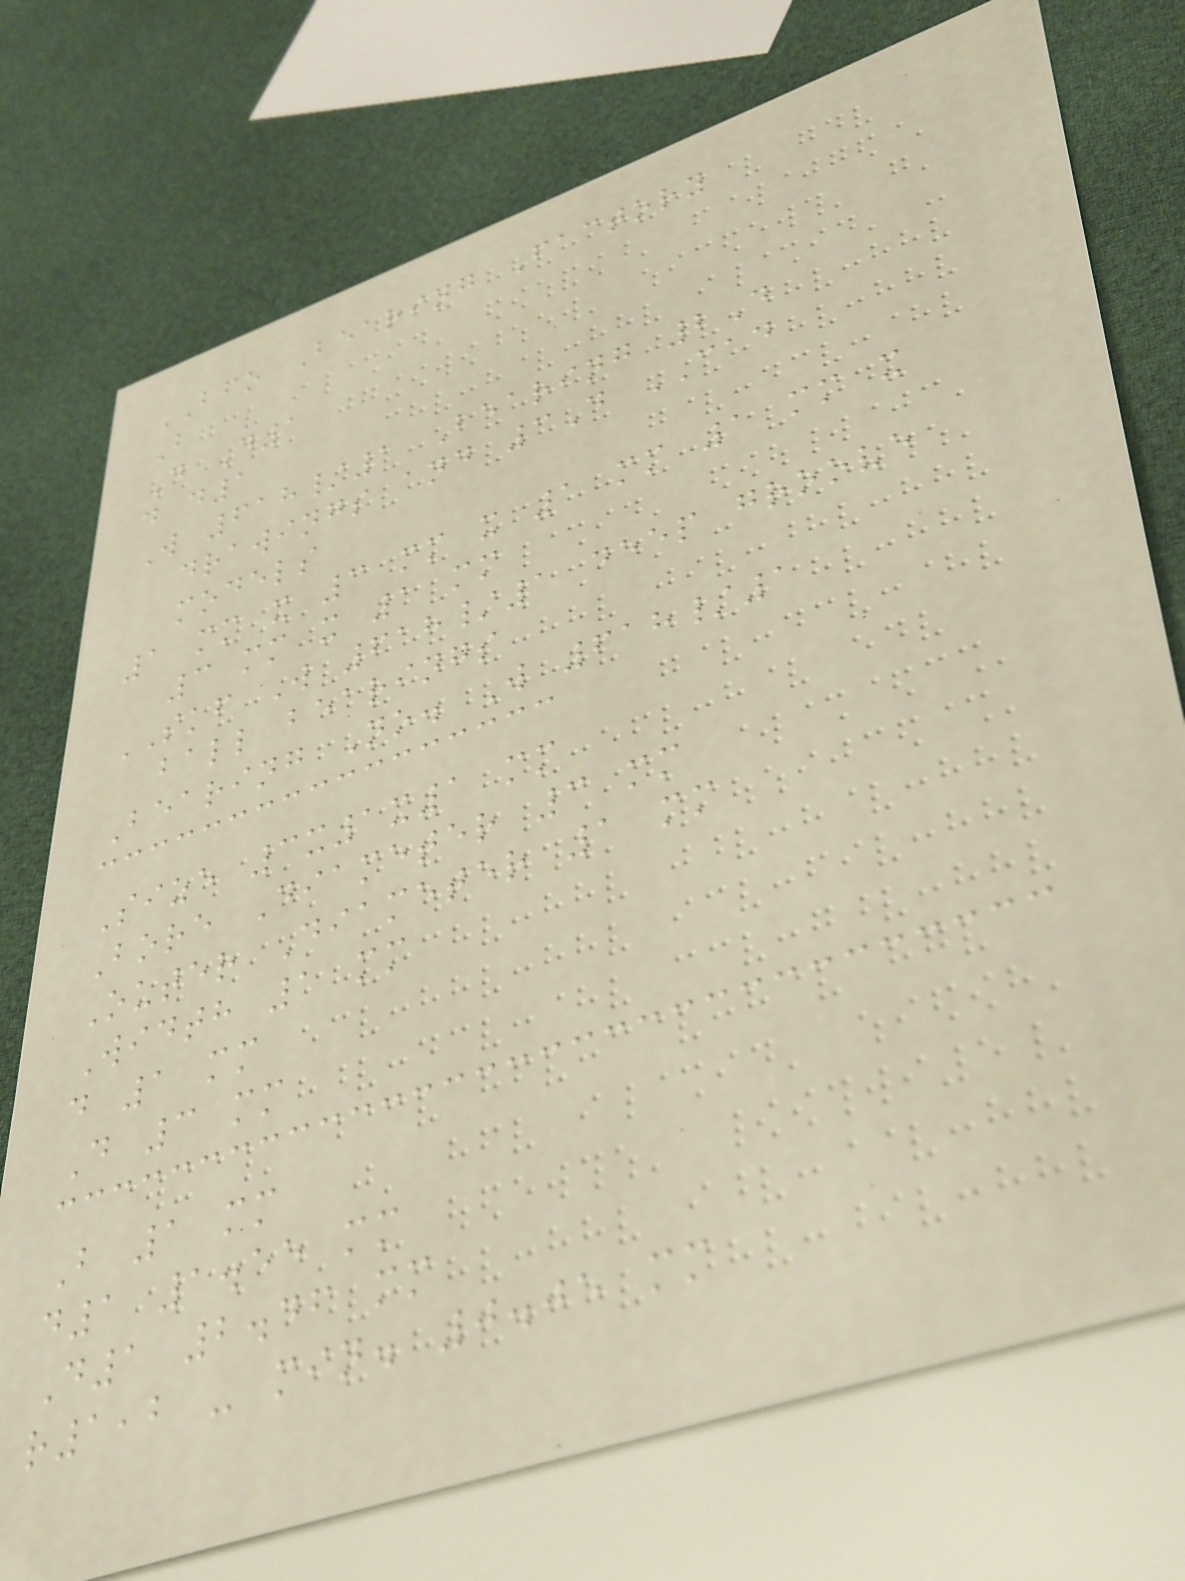BFO Bearing Factory
B
D D1
d d1
W 618/1 Bearing 2D
drawings and 3D CAD
models
1 mm x 3 mm x 1 mm 1 mm x
3 mm x 1 mm
SKF W 618/1 deep groove
ball bearings
Bearing No. W 618/1
Size 3x1x1 mm
Bore Diameter 3 mm
Outer Diameter 1 mm
Width 1 mm
d 1 mm
D 3 mm
B 1 mm
d1 1.55 mm
D1 2.46 mm
r1,2 - min. 0.05 mm
